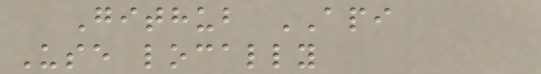Github API
Use locally
